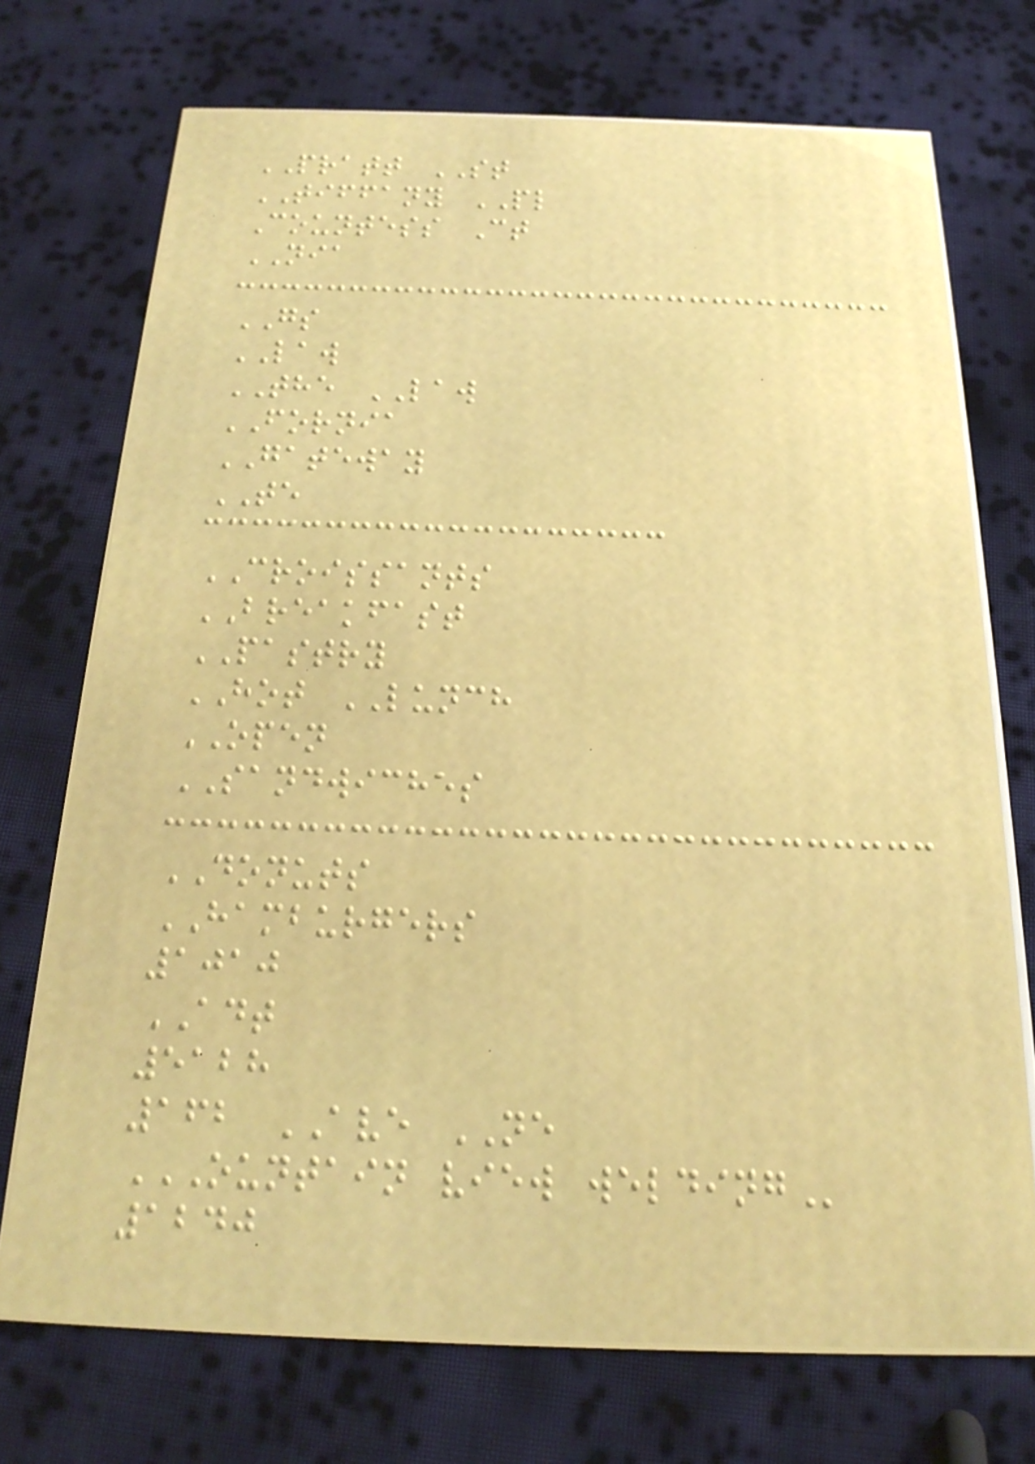PRATT ST
TIFFANY PL
Countess Ct
NIA
GS
LAW
THE LAW
FORNIA
GATEWAY
TE
CROISSANTS
BREAKFAST
PASTRY
HOT LUNCH
OPEN
SANDWICHES
DONUTS
HAMBURGERS
1010
ADT
5128
162 AVE NE
OUNTAIN VIEW WELDING
1240
